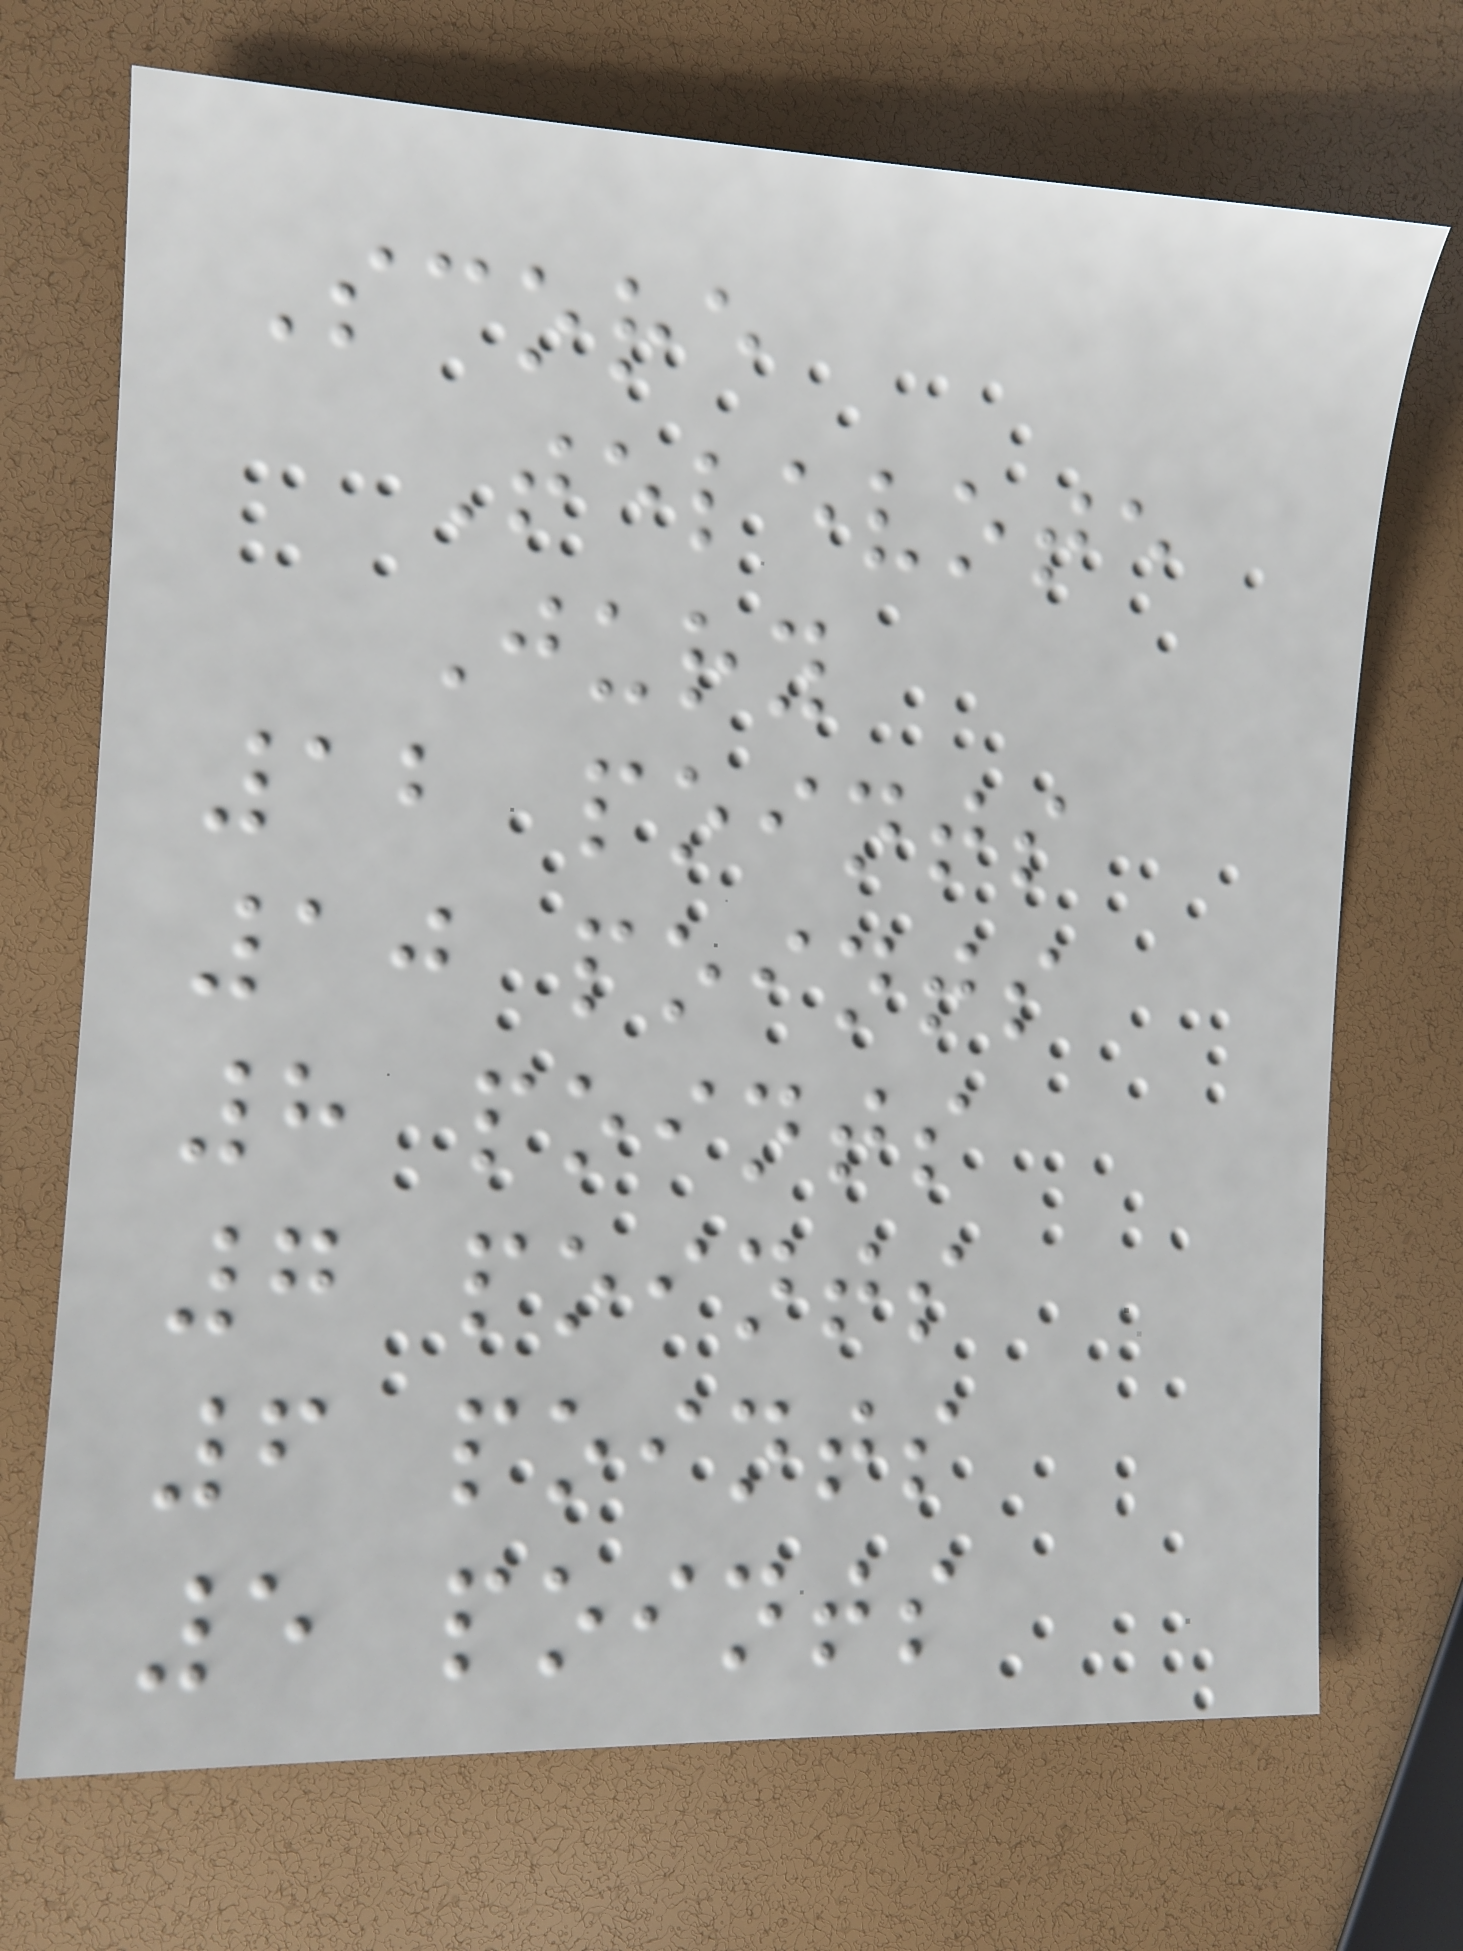Score
Televote
Jury
12 points
10 points
8 points
7 points
6 points
5 points
